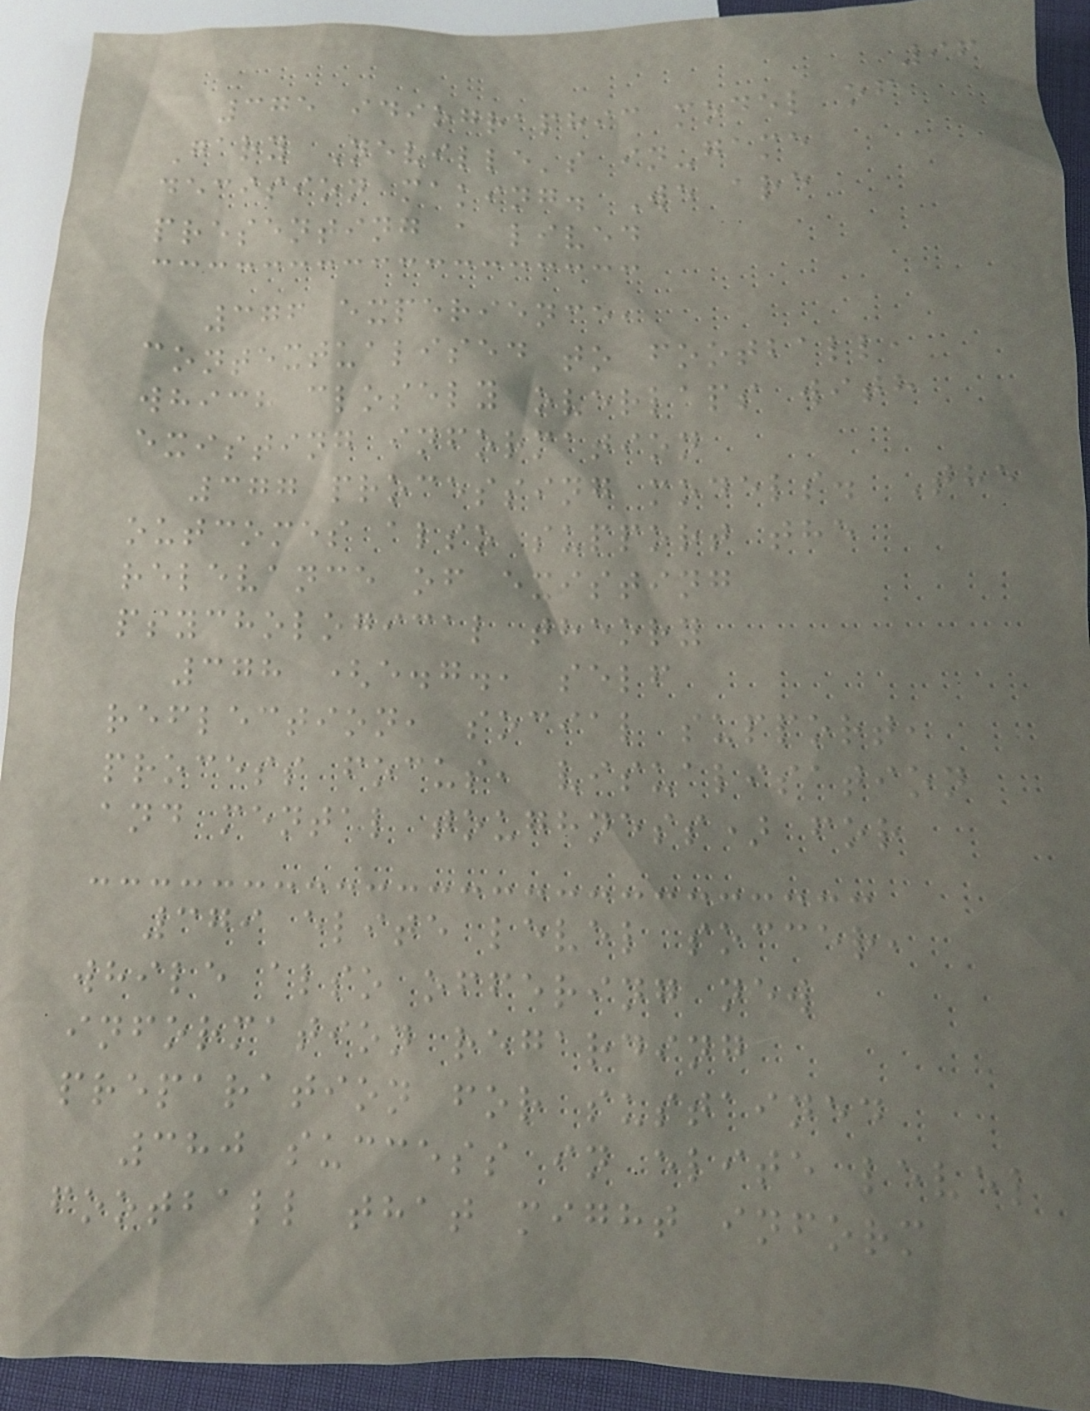96
375 idiographic model of
Gary Neville's in-game
decision making. We are
presenting a lived
376 experience,
contextualised to football,
which closely overlaps with
existing information
377 processing models. The
outcomes also support the
relevance of existing
psychological theory
378 (e.g., self
reflection, social support,
process focus, visualisation
and mental toughness) for
379 elite level soccer,
while also offering new
information regarding
preparation for sustained
380 success in elite level
football that might inform
